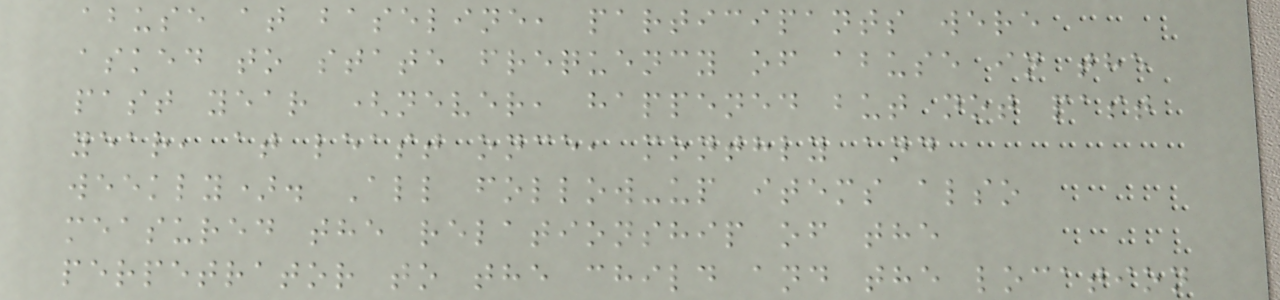abuse at baseline, participants were
asked to state frequency of abuse in the
past year (never, happened but not past
year, at least once, monthly and
weekly). All follow-up items also
measured the relationship of the
perpetrator to the child and the location
